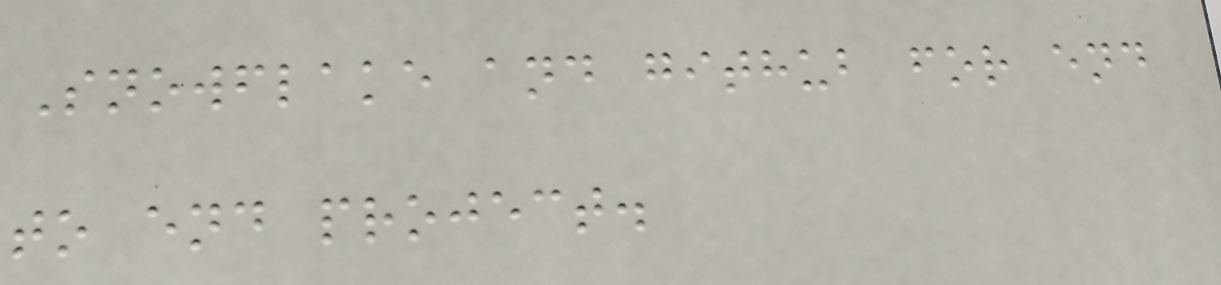Snowflake and github for end
to end project.
